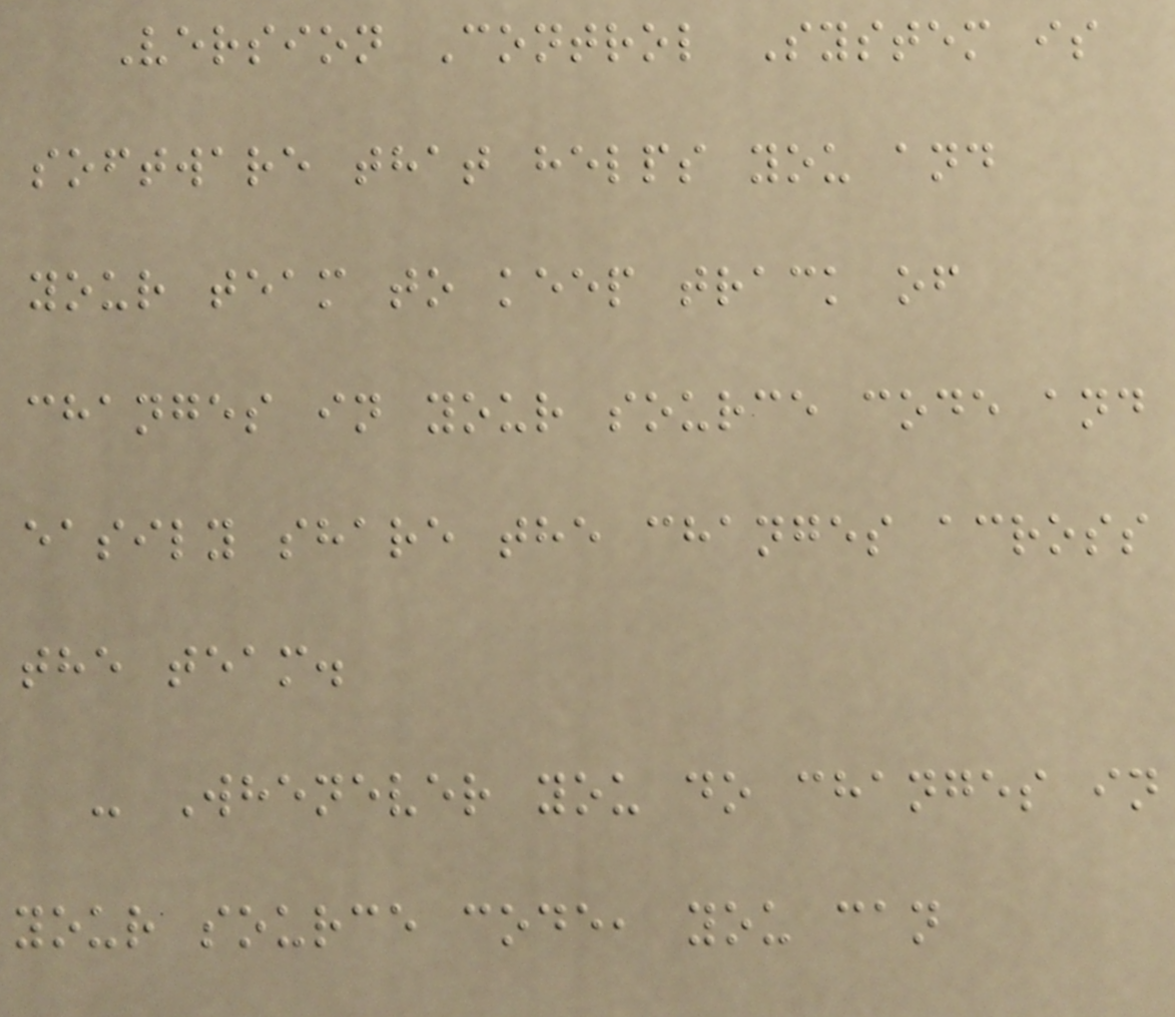Version Control System is
software that helps you and
your team to keep track of
changes in your source code and
easily share the changes across
the team.
- Whenever you do changes in
your source code, you can
